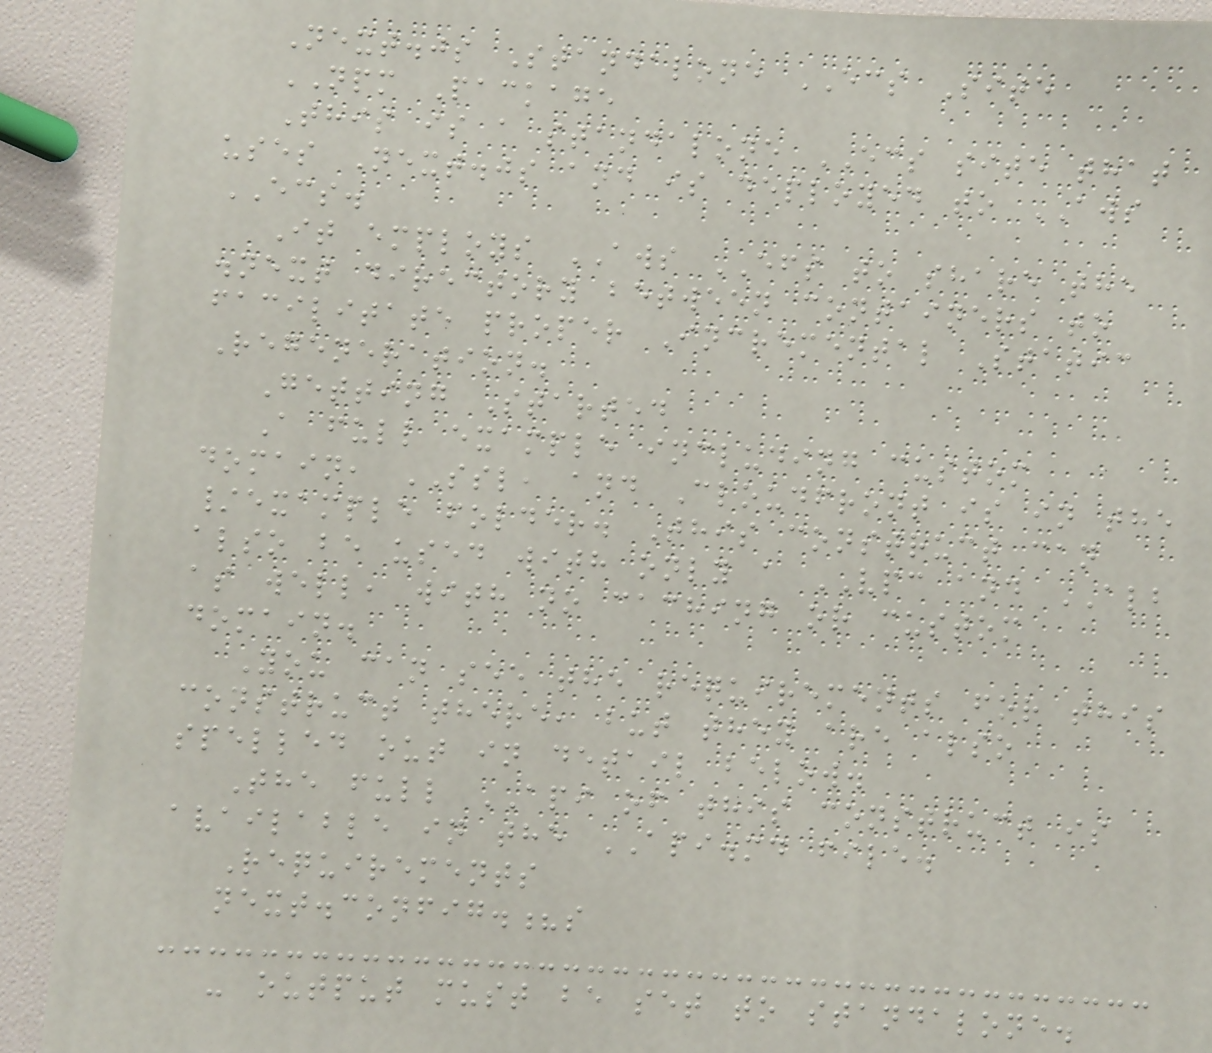Next.js Standalone ECS Site
NPM Package
This is a standalone ECS site that
uses Next.js and is deployed to AWS
ECS.
It employs AWS EFS to share the
.next directory between containers to
facilitate proper Incremental Static
Regeneration.
Getting Started
A full example including custom
domain, SSL, and Cloudfront is in the
/example folder. This construct can
also be used with only a VPC and ALB
as well, with no caching or custom
domain.
You can see the requirements for this
construct there, but they are also
spelled out in detail below.
The full API of this construct is
available in the API.md file.
Requirements
next.config.?s
- output must be set to standalone.
